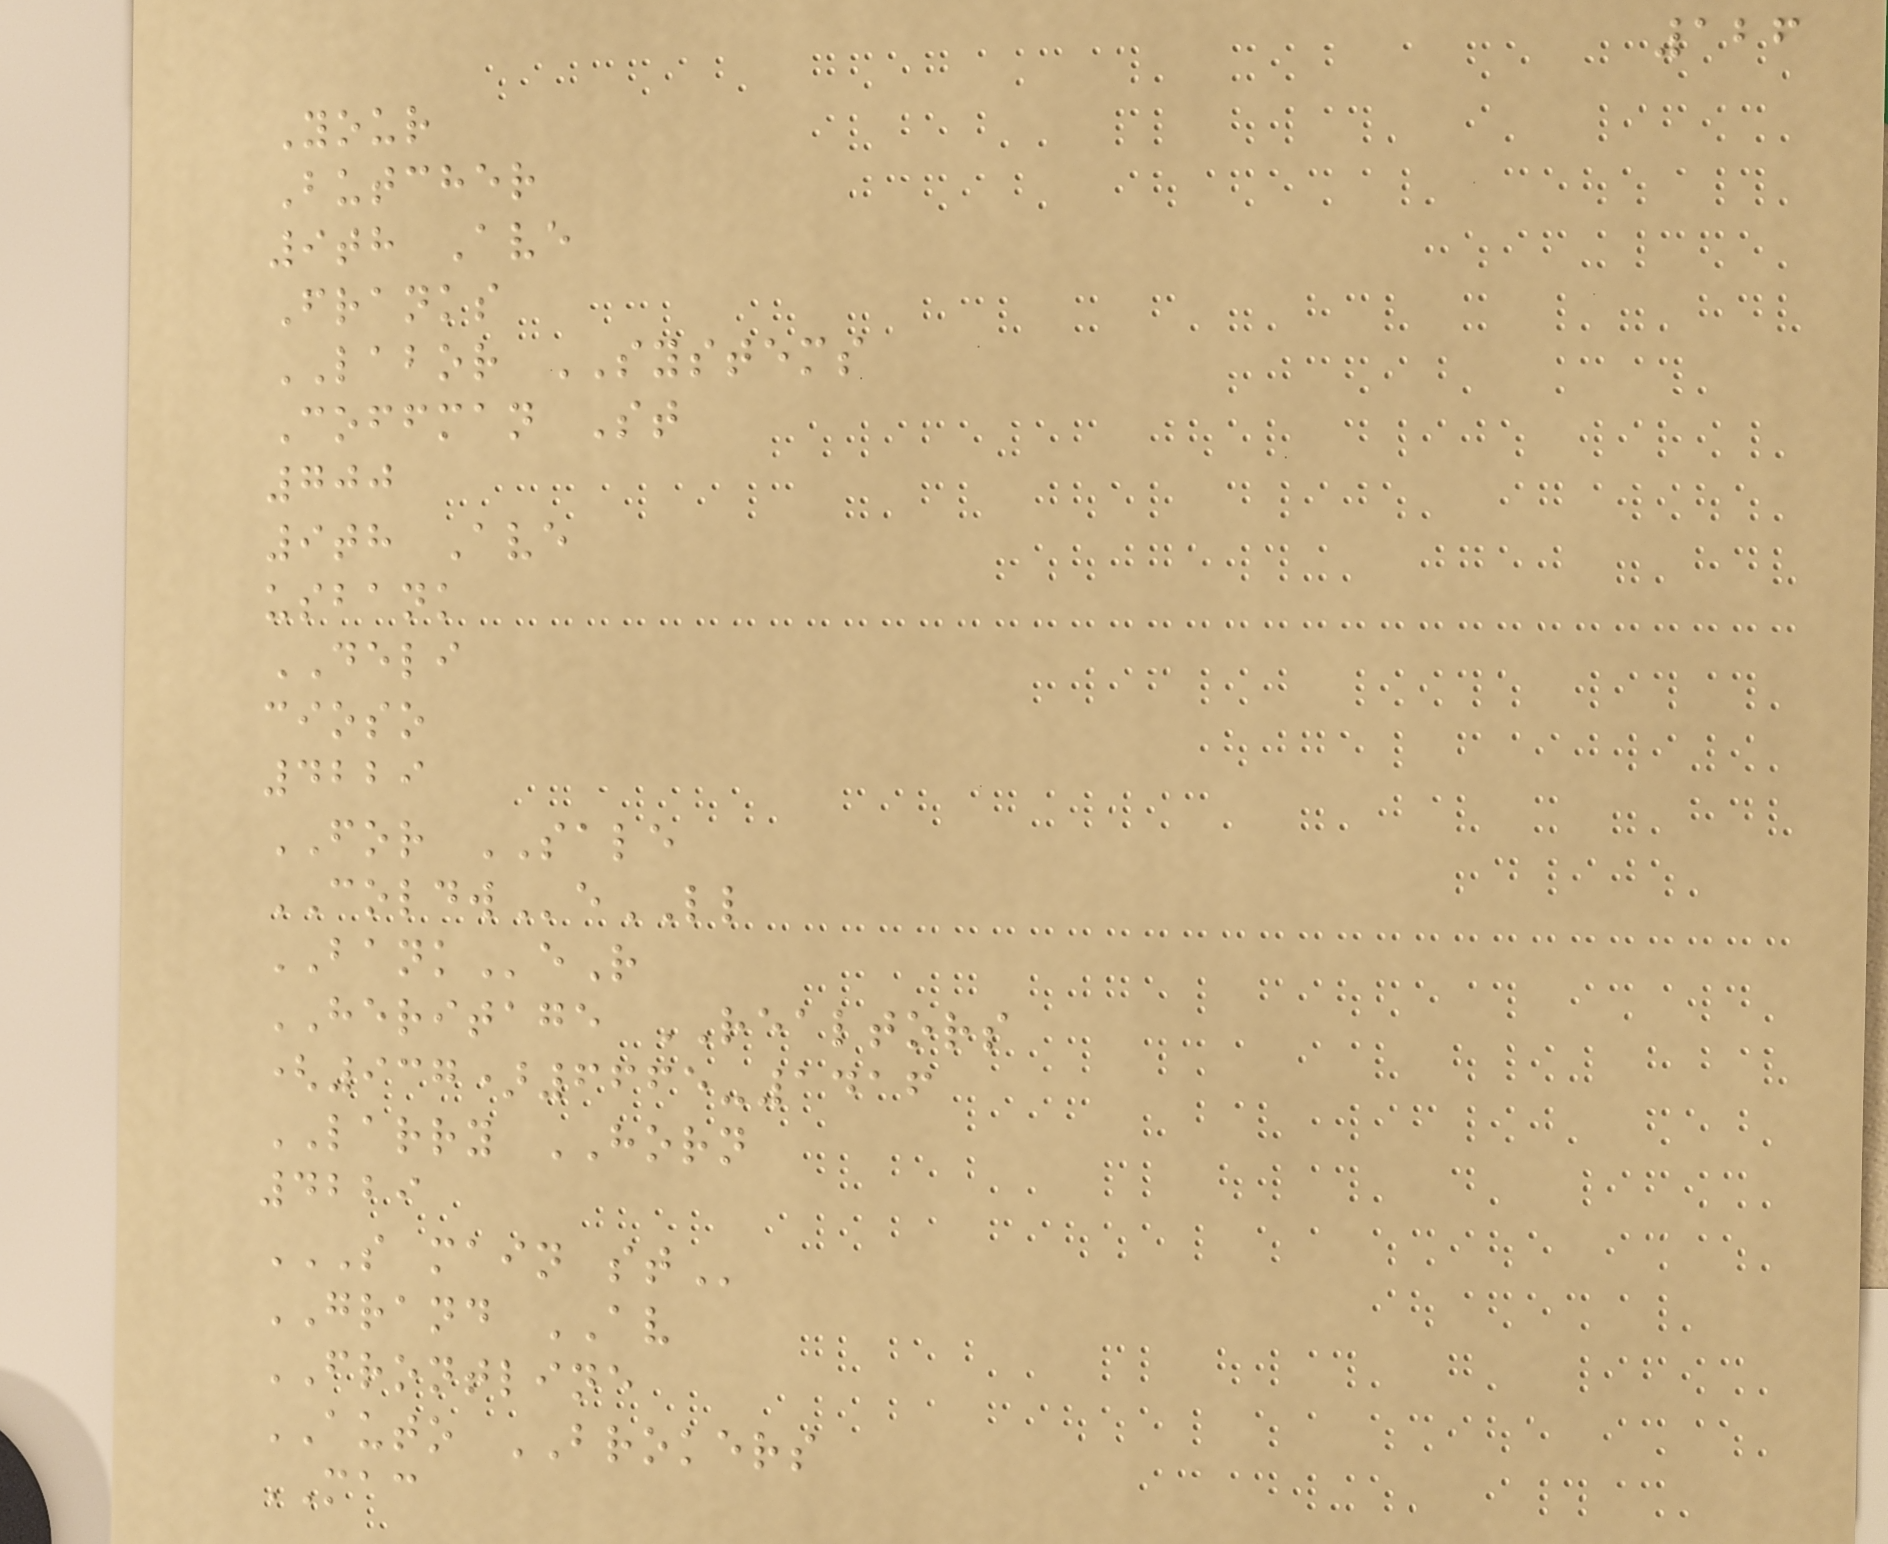126
Your
Butcher
9th Ave
Franks
LABOR SYSTEMS
Coffman St
700
9th Ave
usbank
DELI
cioso
4229
FOR SALE
COLDWeLL
BANKeR
HERITAGE REALTORS
(937)6665-1416
LARRY HORN
4229
S MAIN ST
GRAND AV
FRONTLINE
AUTO BROKERS
MAC
